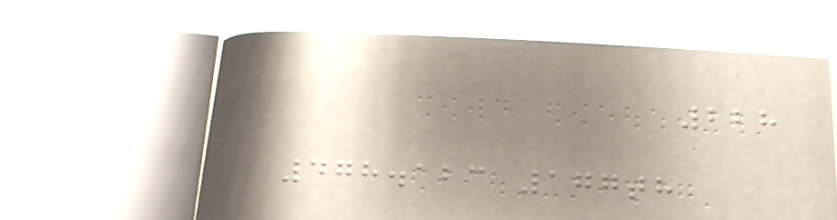228
478.123 177th
